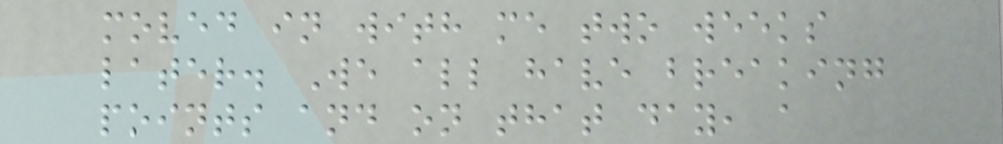moved in with me two weeks
later. We all have breaking
points and on that day, a
